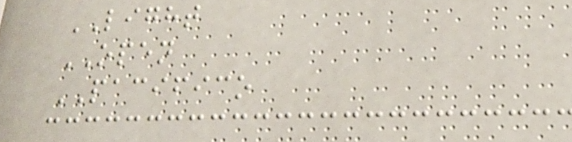LIGHT
OPEN
PACIFICO
